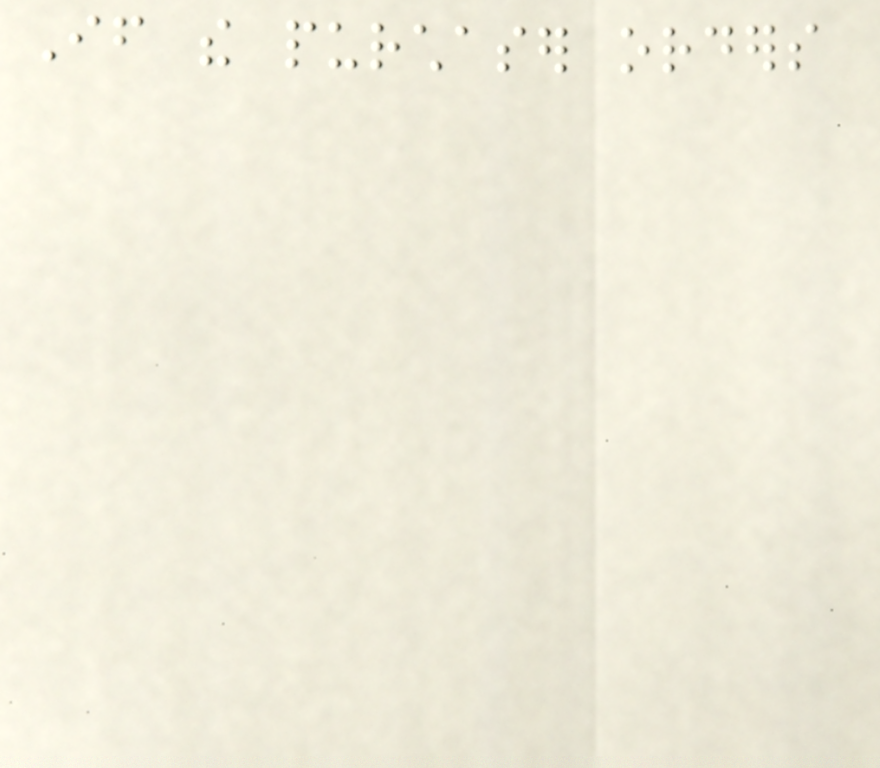If the purchaser orders
